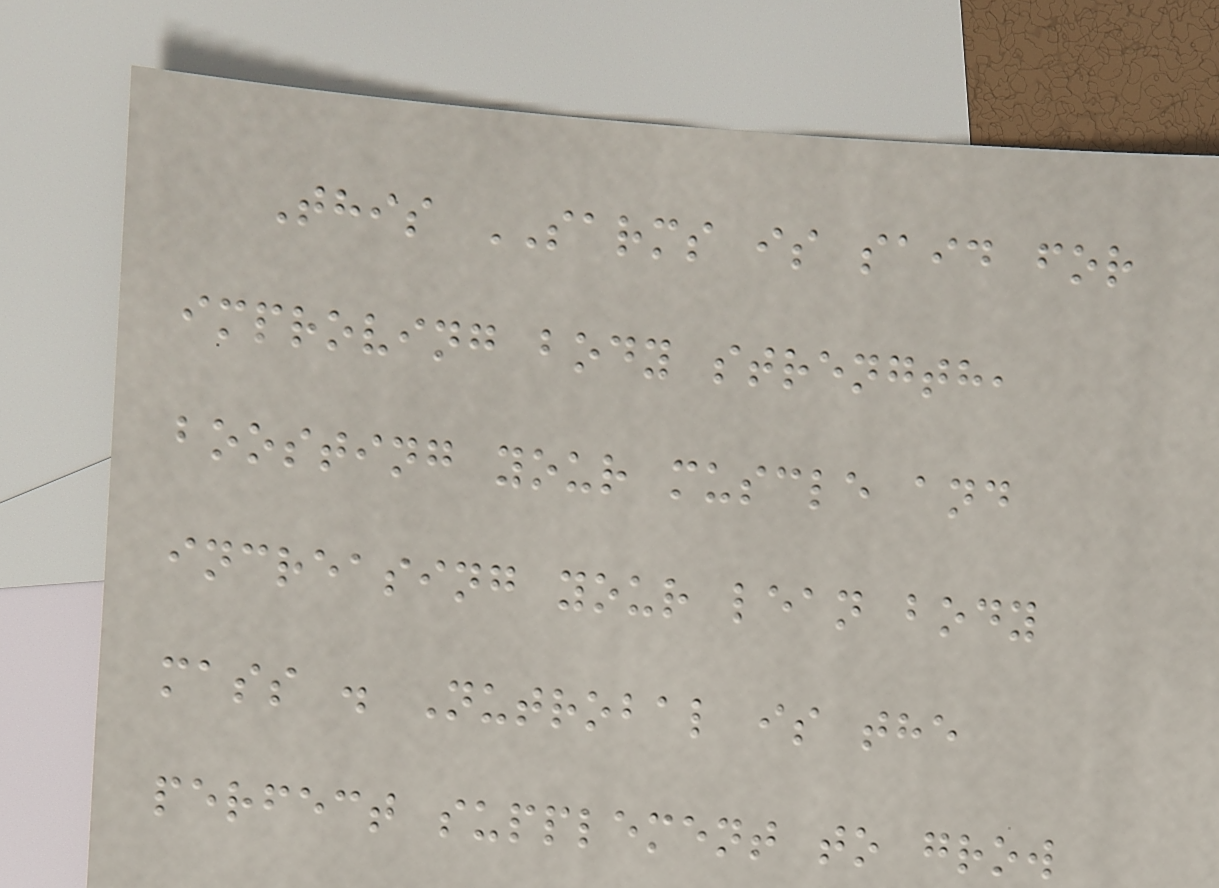This SARMS is said for
improving body strength,
boosting your muscle and
increasing your lean body
mass . Nutrobal is the
perfect supplement to grow
